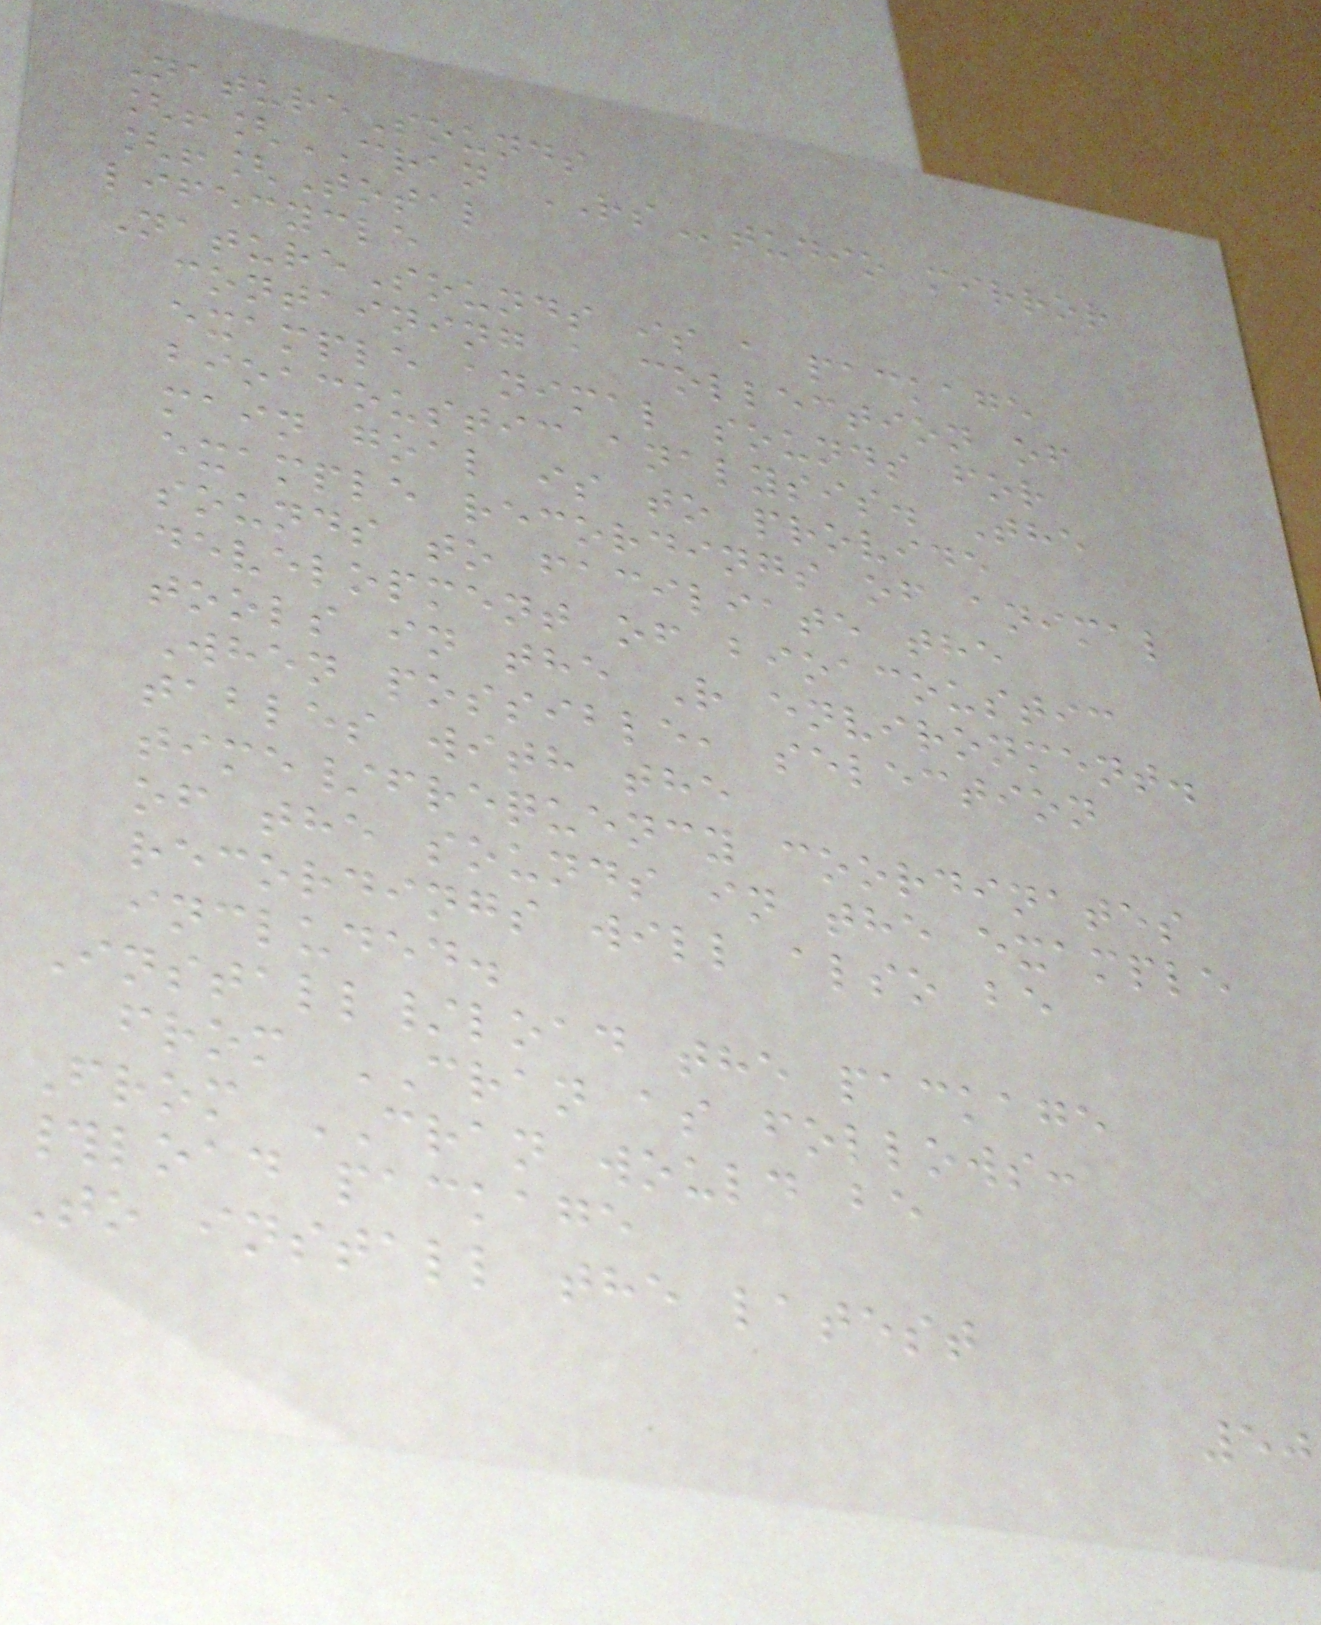NatureSounds
[![CRAN RStudio mirror
[![Total
lifecycle
NatureSounds is a package
containing a collection of
example animal sounds for
bioacoustic analysis. The
main goal is to provide
example recordings of animal
sounds to faciliate the
development of bioacoustic
tools in the R environment.
When possible, selection
tables with the
time/frequency coordinates
of the sounds in the example
recordings will also be
included.
Install/load the package
from CRAN as follows:
From CRAN would be
#load package
To install the latest
50
